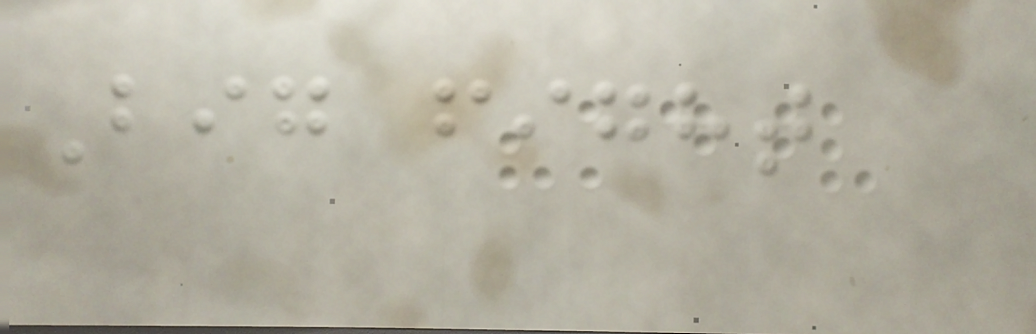Big fight
